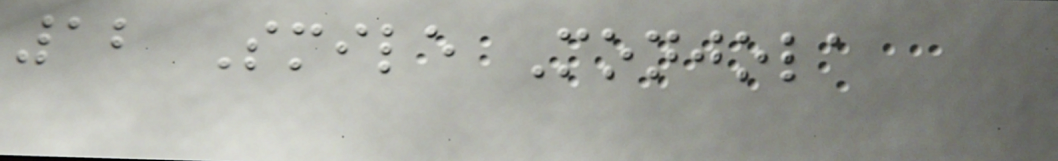12 Smile Monjola
